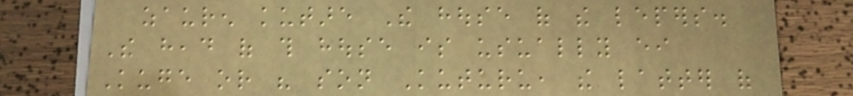zauren kutare The house of the lepers.
The head of this house is usually either
Kuge or his son Kuturu, the latter of
